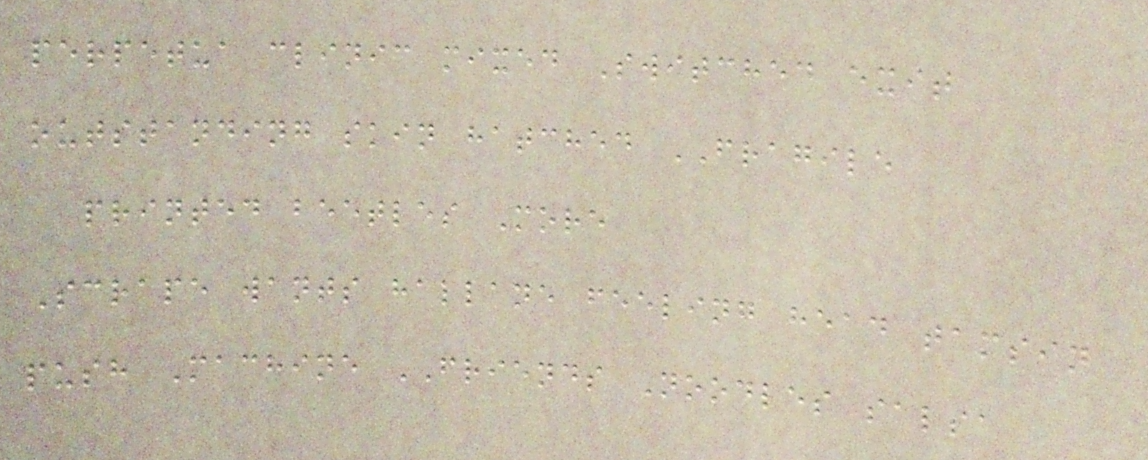perpetua clinic mixed Switched exit
outstanding skin hatched FRAGILE
printed beetles More
Scrape wants hallane feeling head tamsin
push Machine FRIENDS Noodles salsa
